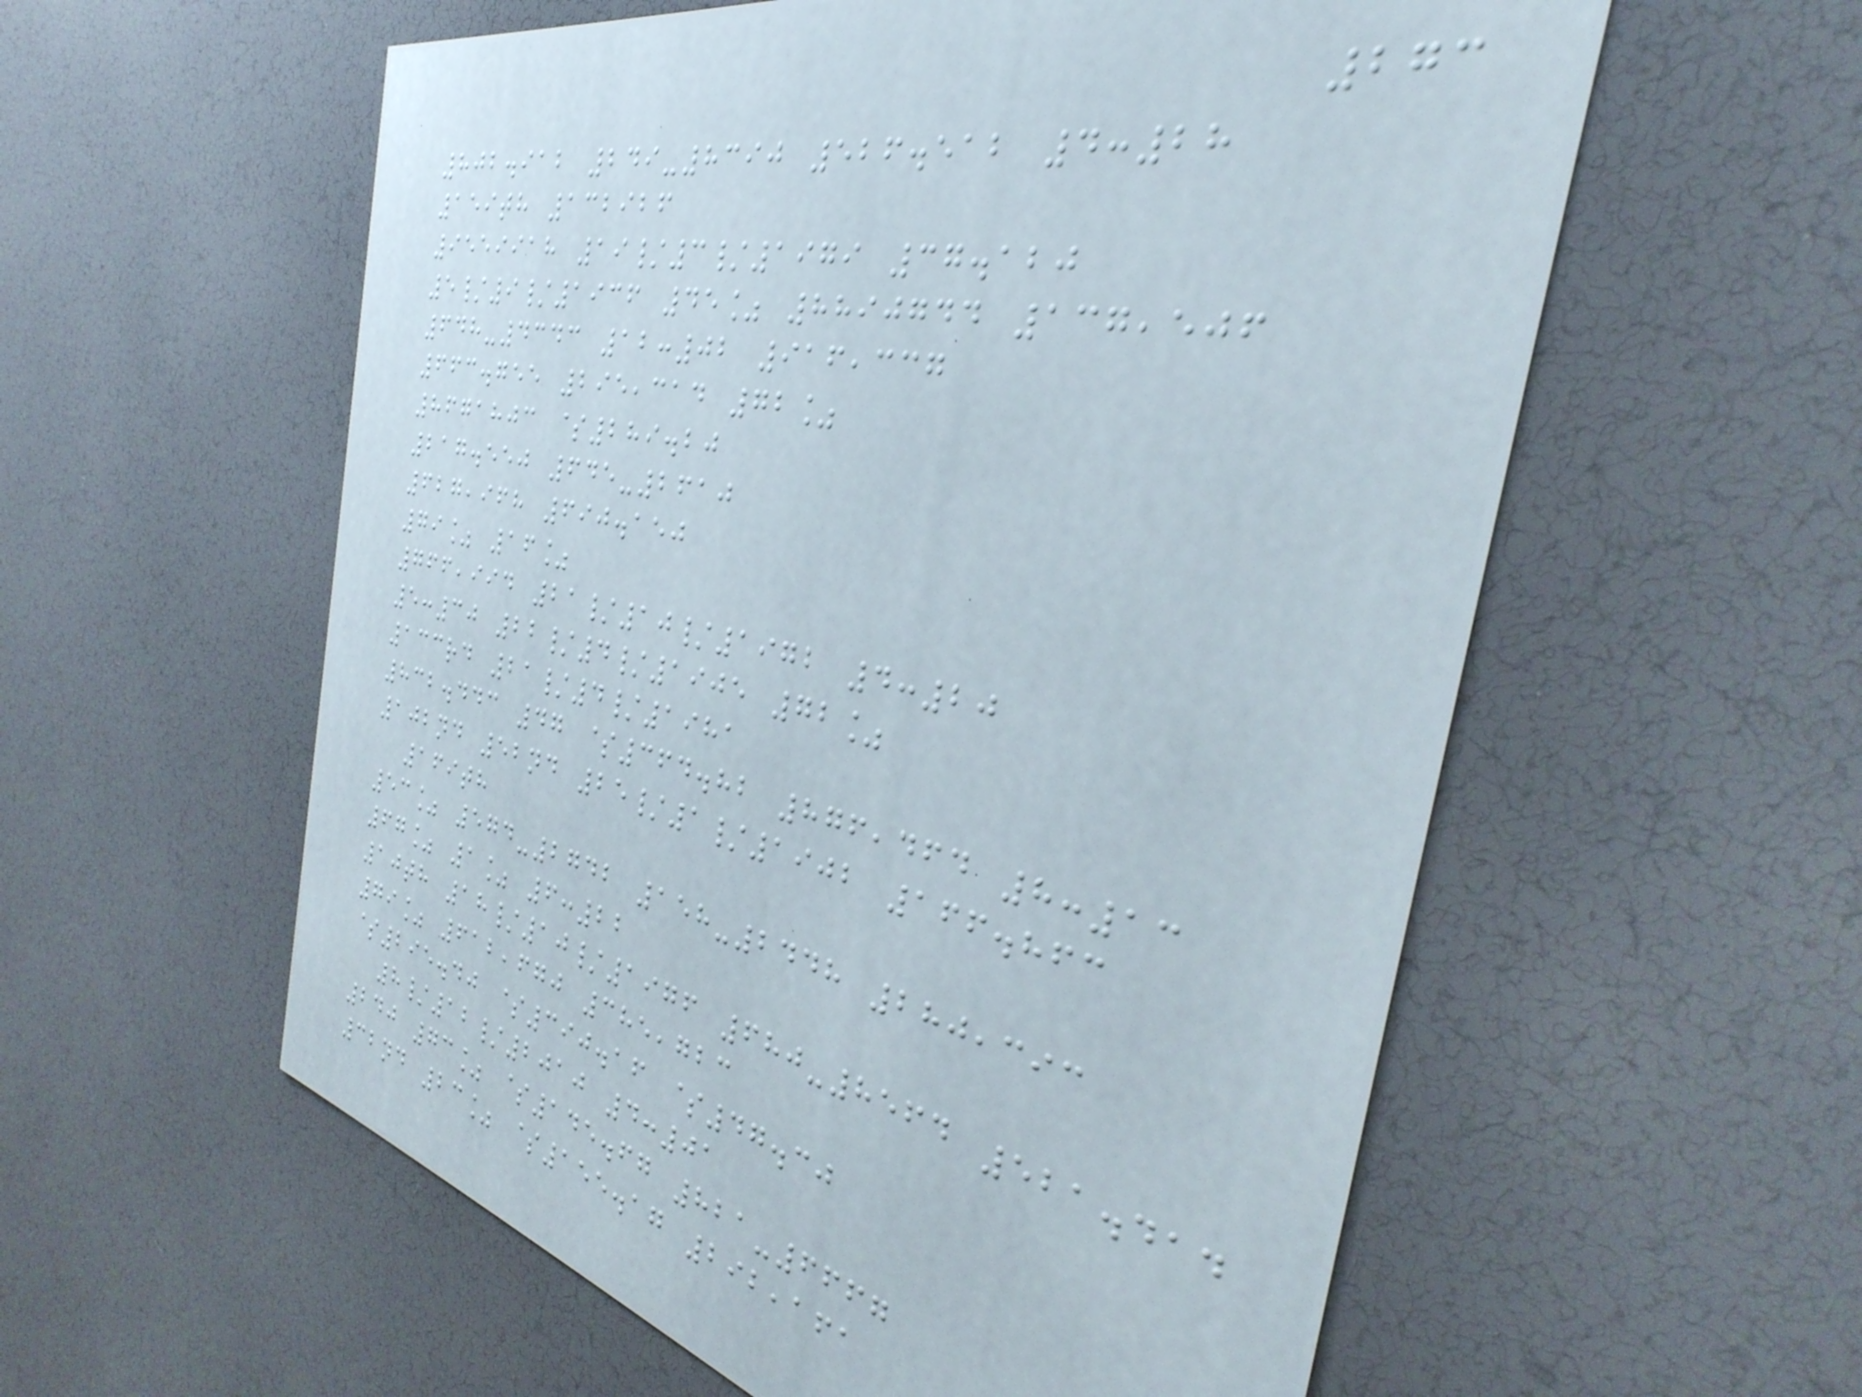273
802.912 249-8390 526.512 4:28
159th 132926
9559918 19/3/1979 37.120
5/9/1936 45% 8890744 137,506
648-4343 12:02 916,337
663.755 295,314 72%
8671803 $289.20
217.550 645-2610
627,968 690.150
79% 16%
766,994 21/10/1972 4:20
5:30 22/4/1905 72%
133rd 21/4/1981
832.443 47 $364.82 876,464 8:13
102nd 52nd 25/1/1902 166.863
169th
53% 574-2742 158-2448 280,393
67% 1% 6:22
10th 18/10/1976 680-8564 521.414
79% 612,670 385,723
$295.40 $390.16 $47.30
8/12/2010 4:01
240 73% $145.67 821-6667
32nd 23% $155.17 292,161
